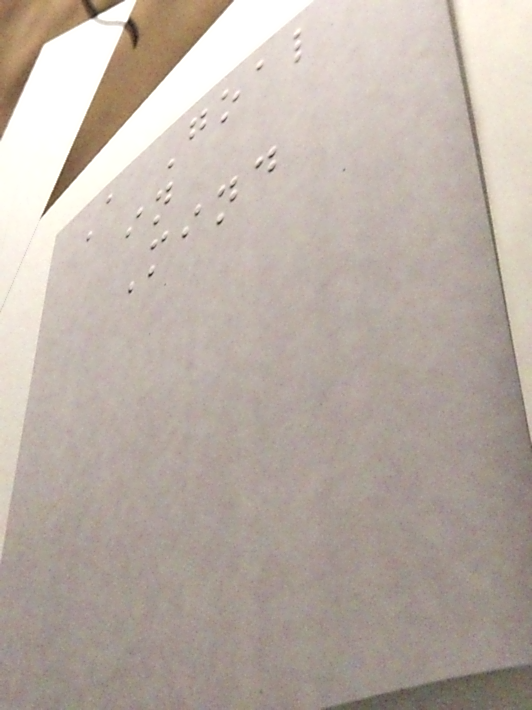A Goal
in
Mind
